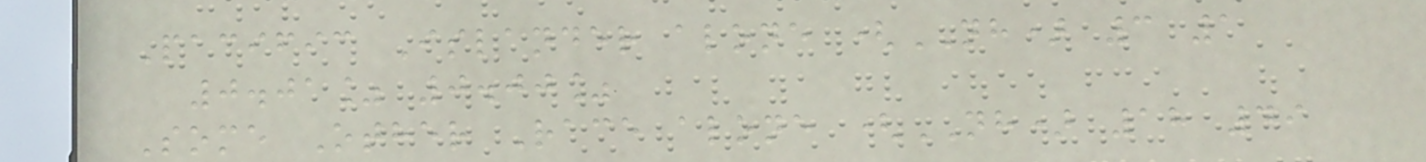Pacific Islander alone (NH) 3 1
0.01% 0.00%
Some Other Race alone (NH) 18 49
